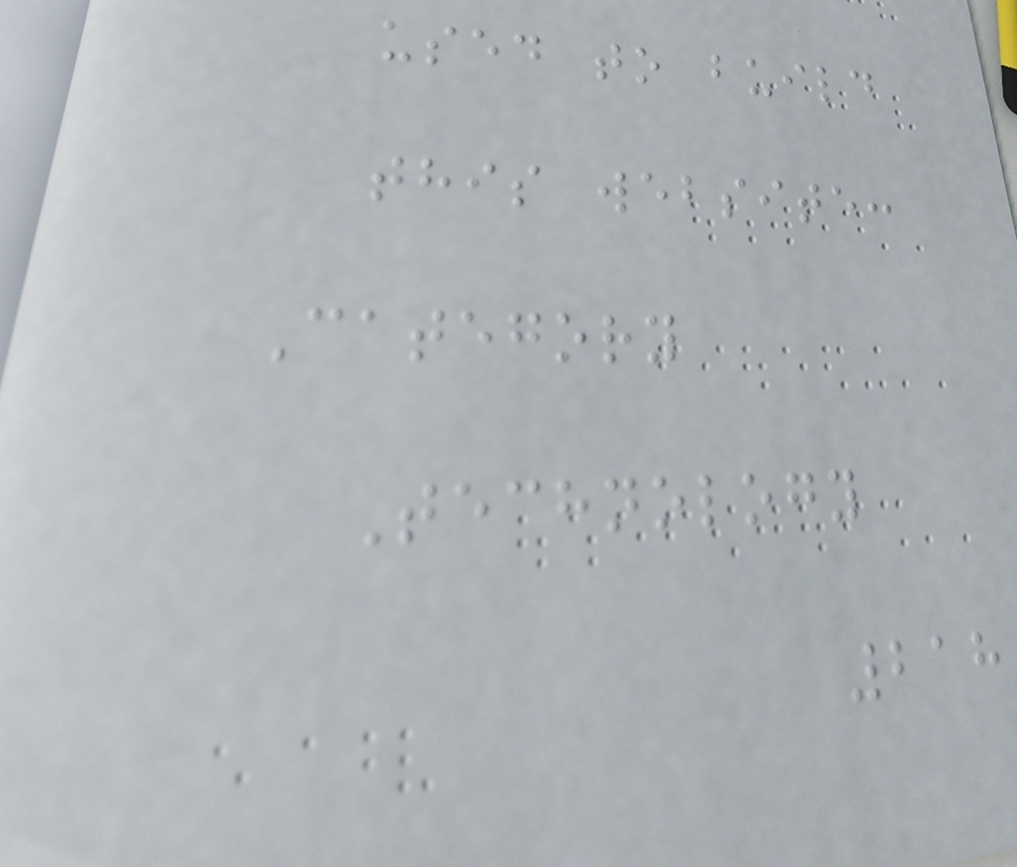used to build
this website:
Category
Technology
218
